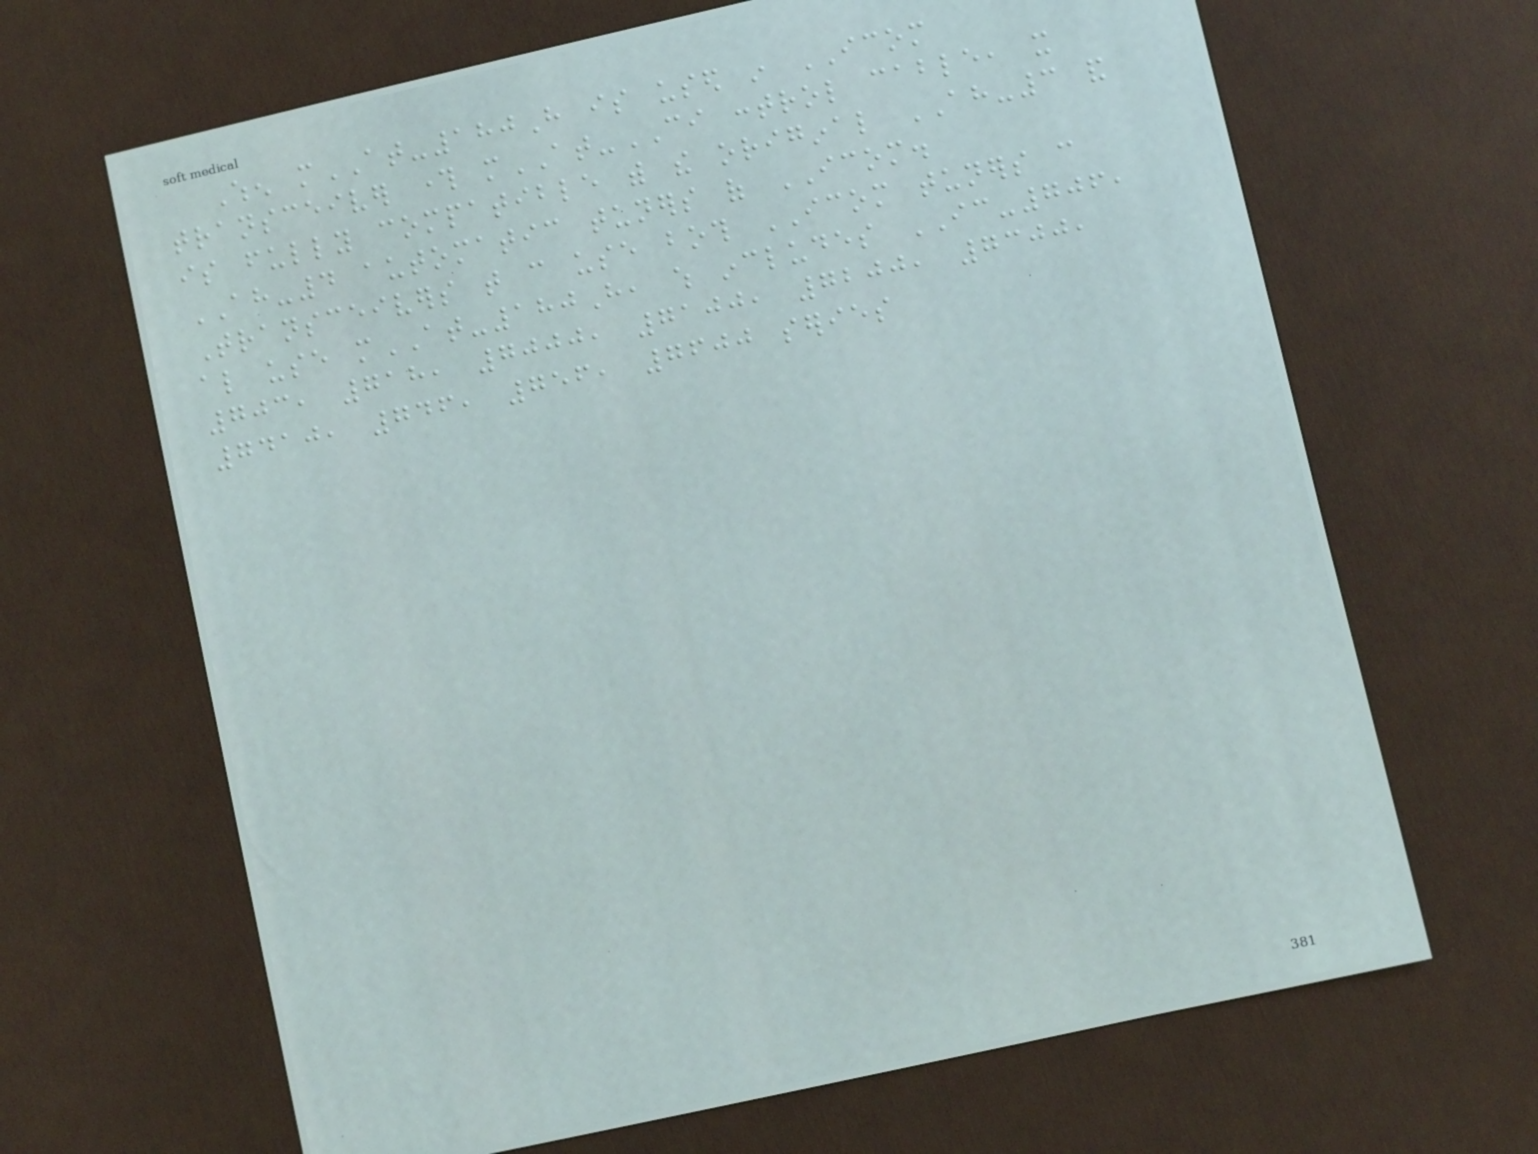When mAT-180H is used in ICOM
transceiver through mAT-CI control cable, it
is fully compatible with the original AH-3 and
AH-4 automatic tuners of ICOM.
Transceivers that can use both ICOM tuners can
also use mAT-180H, which includes IC-706,
703, 718, 7000, 7100, 7200, 7300,
7410, 746, 756, 7600 series
